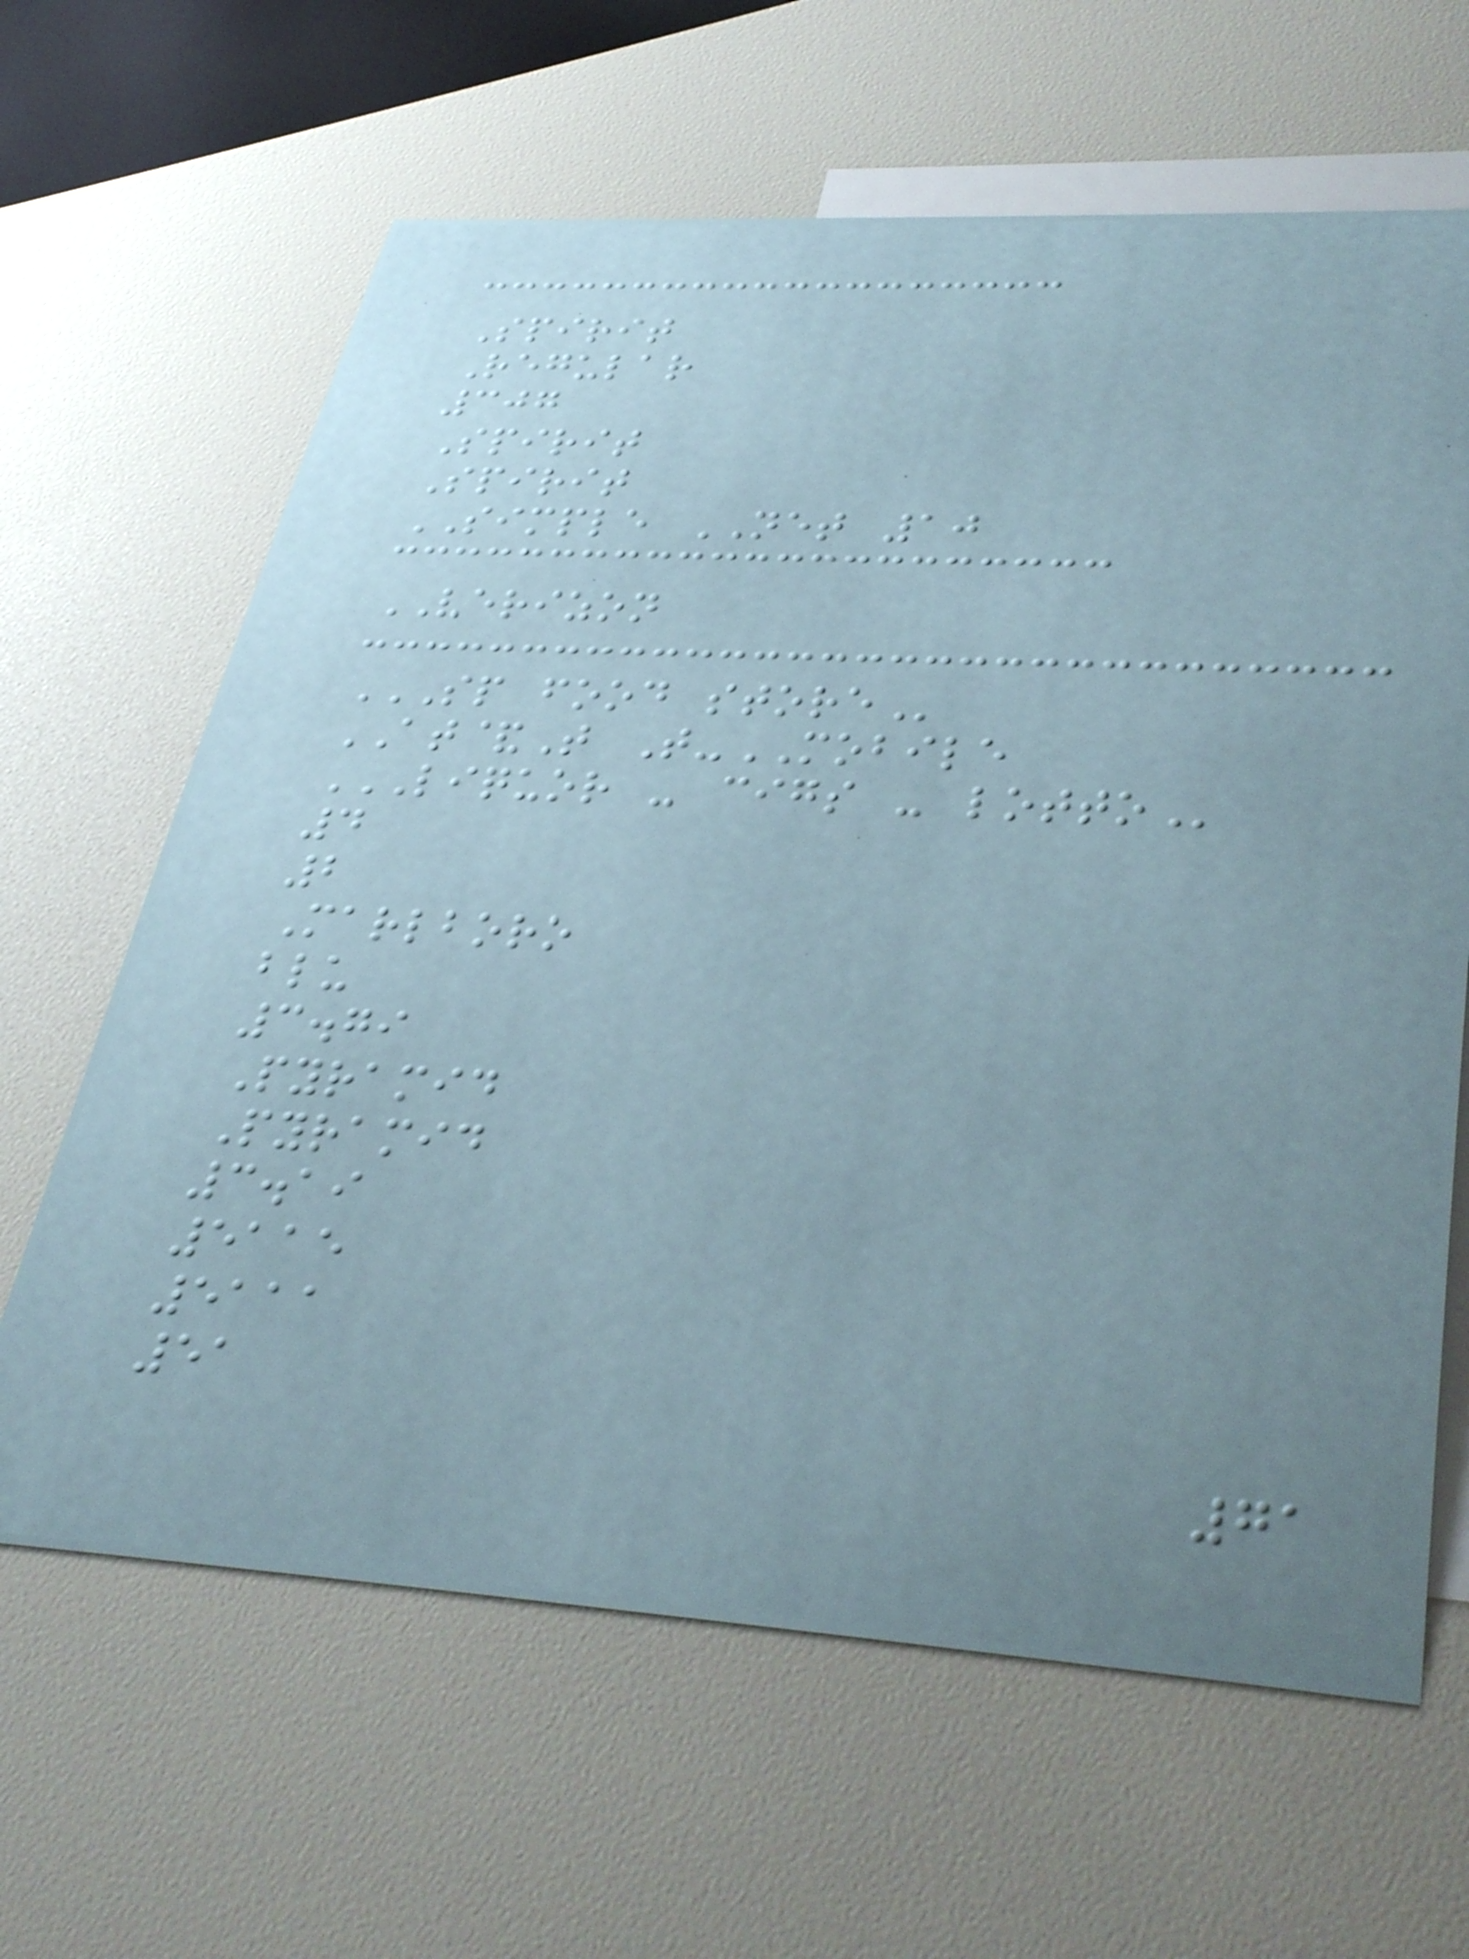Spirit
Regular
307
Spirit
Spirit
SIMPLE NET 10
VERIZON
SP FOOD STORE
AT&T T-MOBILE
LIQUOR - CIGS - LOTTO
4
2
Marlboro
blu
3.79
Pyramid
Pyramid
3.19
5115
5111
51
71
